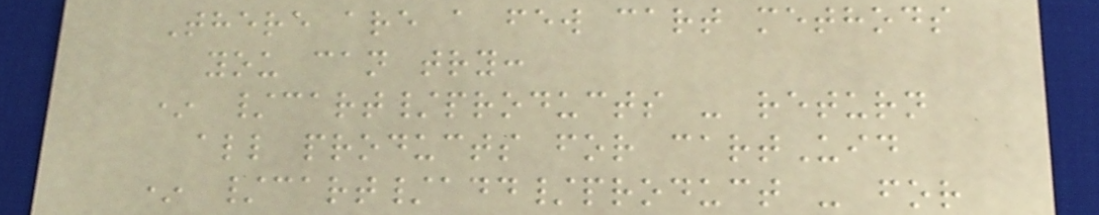There are a few cart methods
you can try:
* /cart/products - return
all products for cartUid
* /cart/add/product - for
